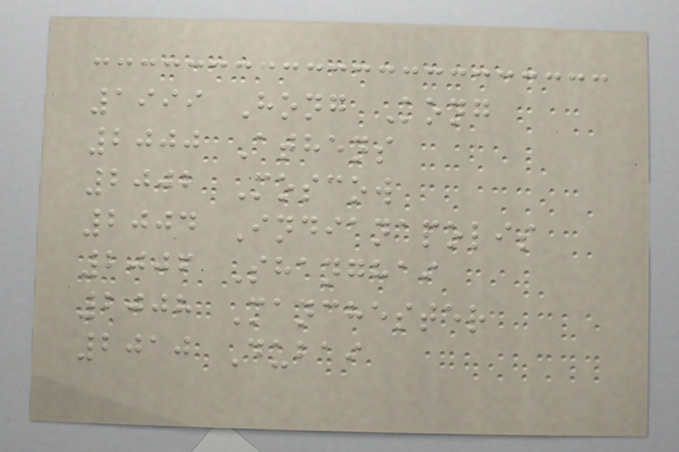1999 Hong Kong
2000 Athens
2002 Moscow
2004 Indianapolis
2006 Shanghai
2008 Manchester
2010 Dubai
